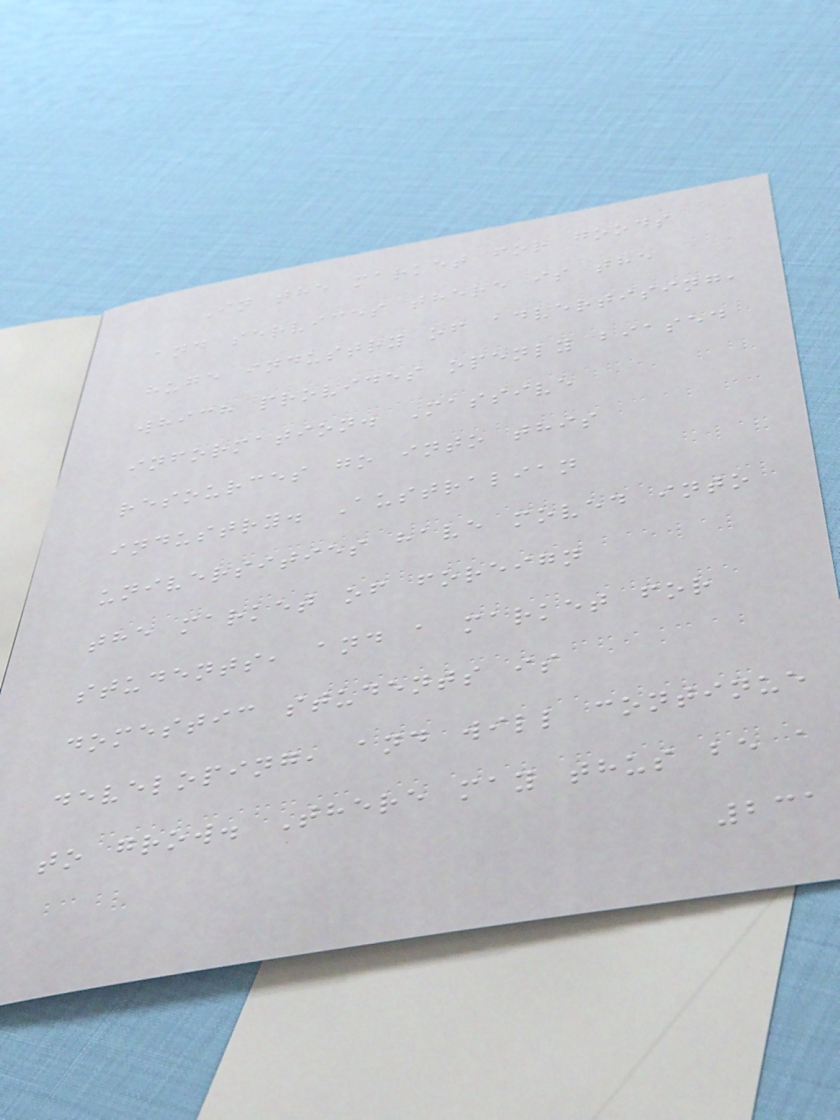In the market for goods
and services there is the
huge industry of advertising,
which provides openly biased
information. Massive
resources go into this
industry. Australian
universities have moved into
the market of foreign
students, and a market for
domestic students is
developing, and will continue
to grow. There may thus be a
231
